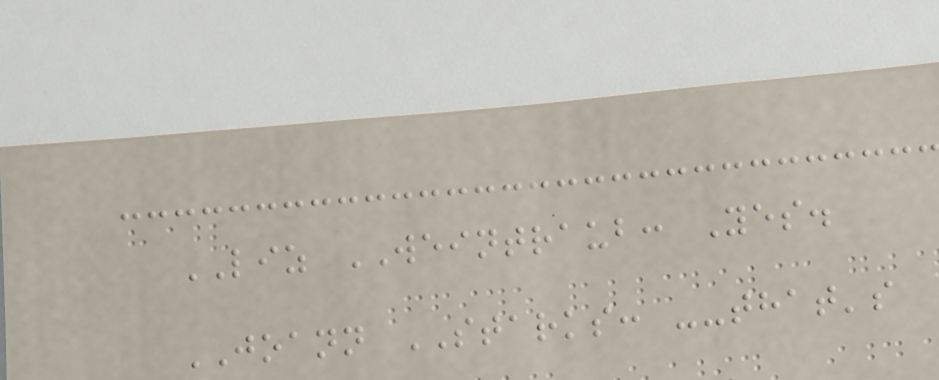LIZ WEINTRAUB: Yes.
JOANN STARKS: --that's
